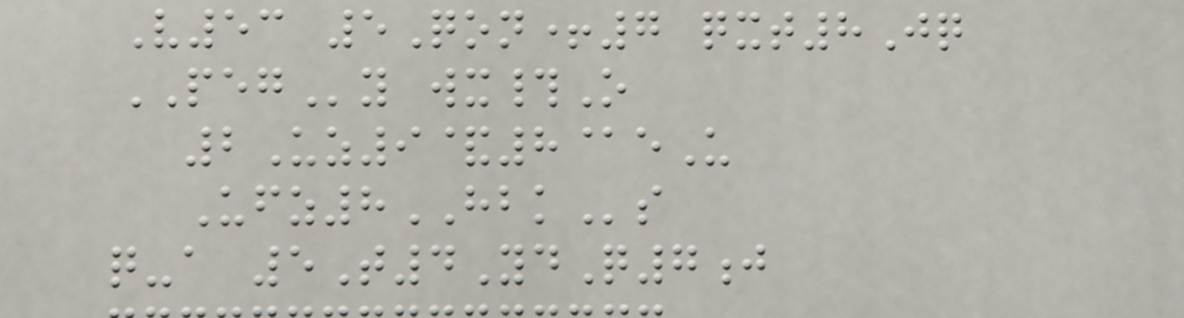V53 5Qon+7 qxt8Jq
PEGy wx#O
2Uz9&8@eU
Ufz8HBKs
q-a 5T4YdQ7j
